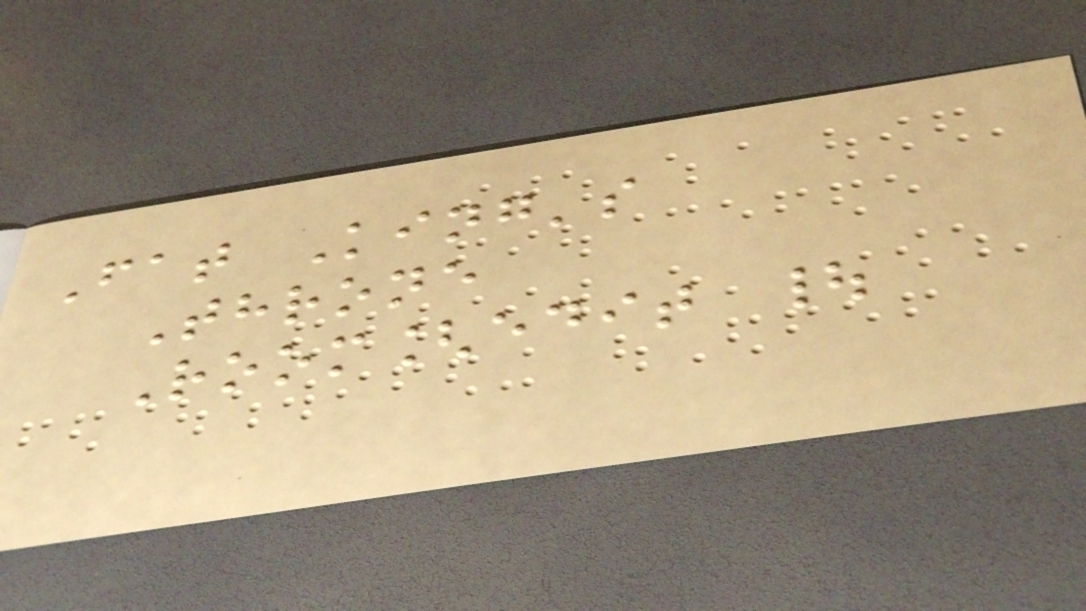Fat King's
Throne
Room[edit |
